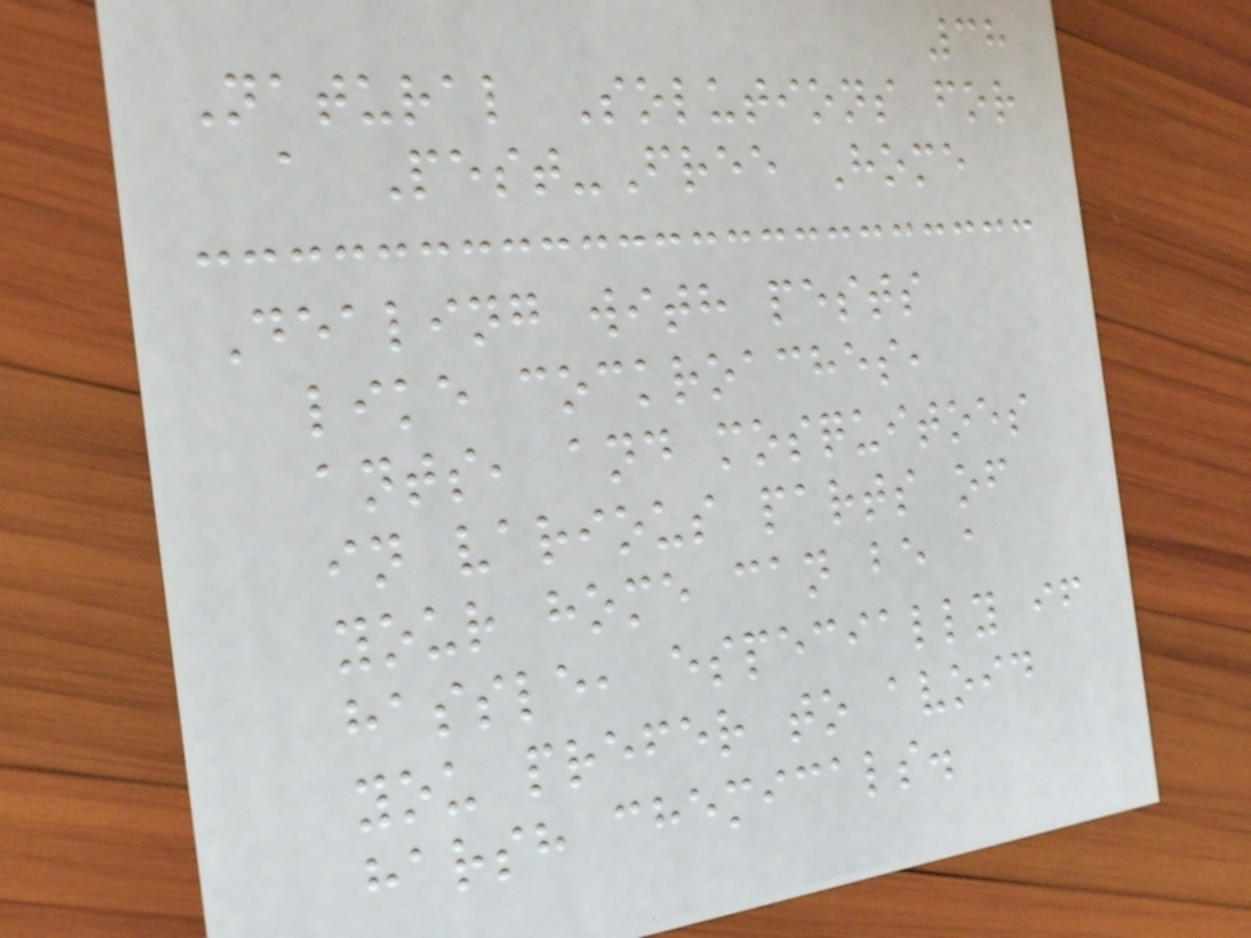38
Natural Solutions for
a Pest-Free Home
Dealing with pests
like cockroaches,
ants, and mosquitoes
in various parts of
your home can be a
hassle, especially if
you prefer to avoid
harsh chemicals.
